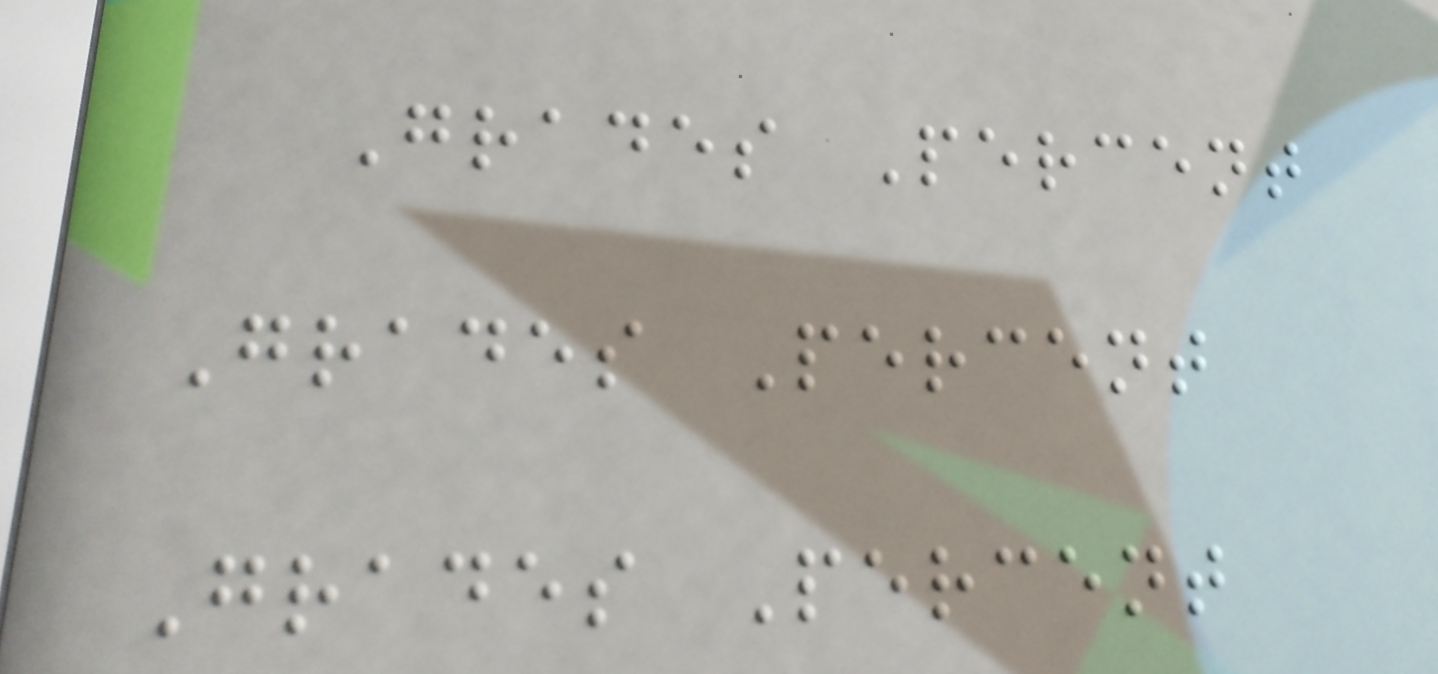Grades Percent
Grades Percent
Grades Percent
